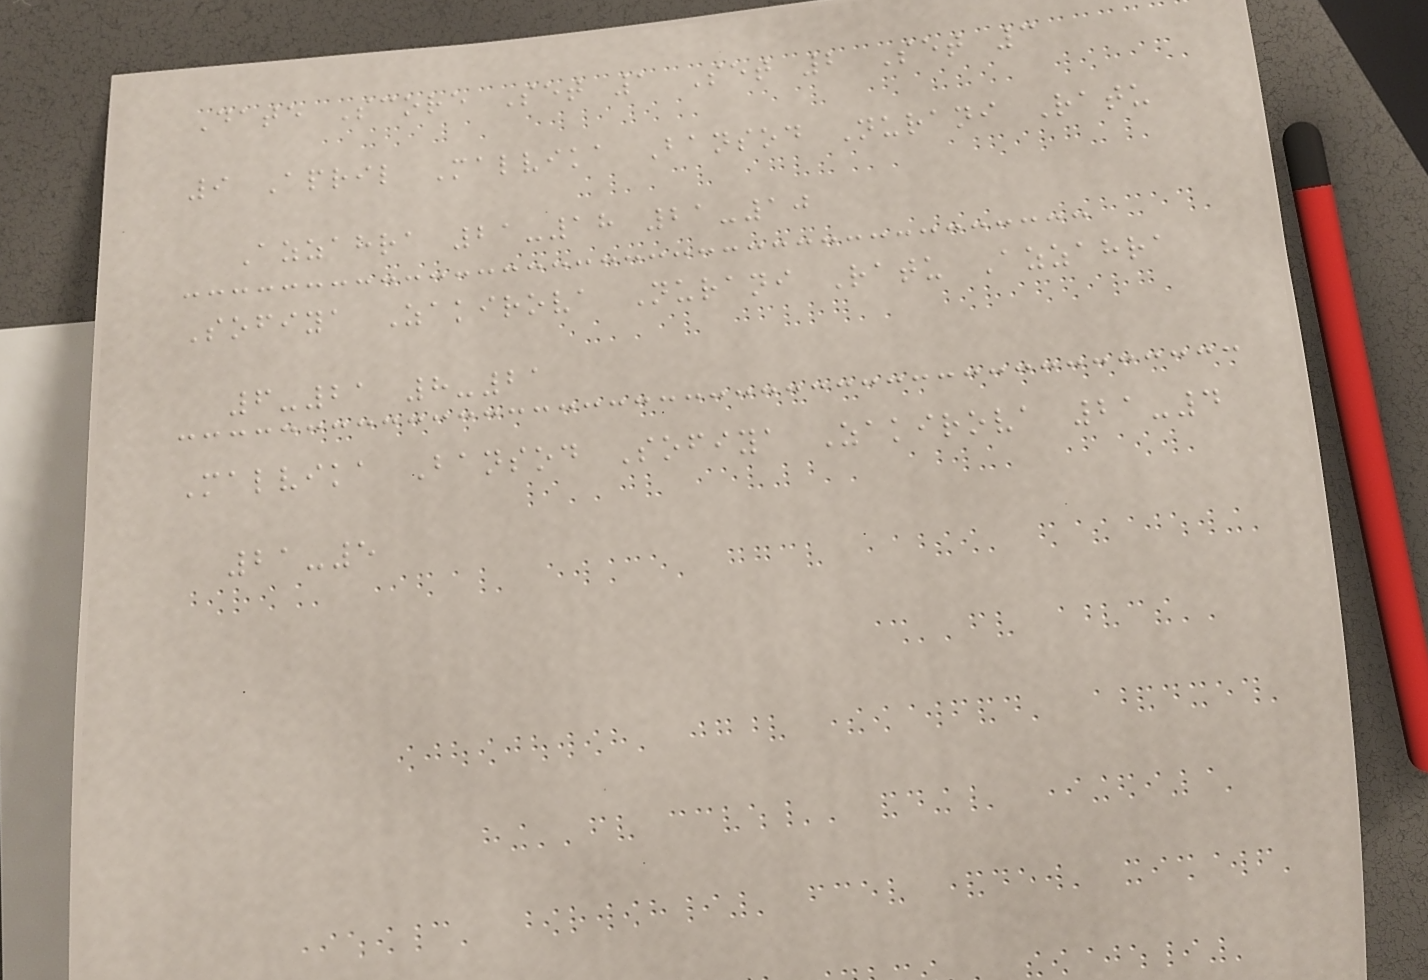Date Score Set 1 Set 2 Set 3
9 April Malvika Bansod Nurani Ratu
Azzahra 21-18 21-10
Sofiya Zakirova Nurani Ratu Azzahra
6-21 8-21
Malvika Bansod Sofiya Zakirova 21-4
21-5
